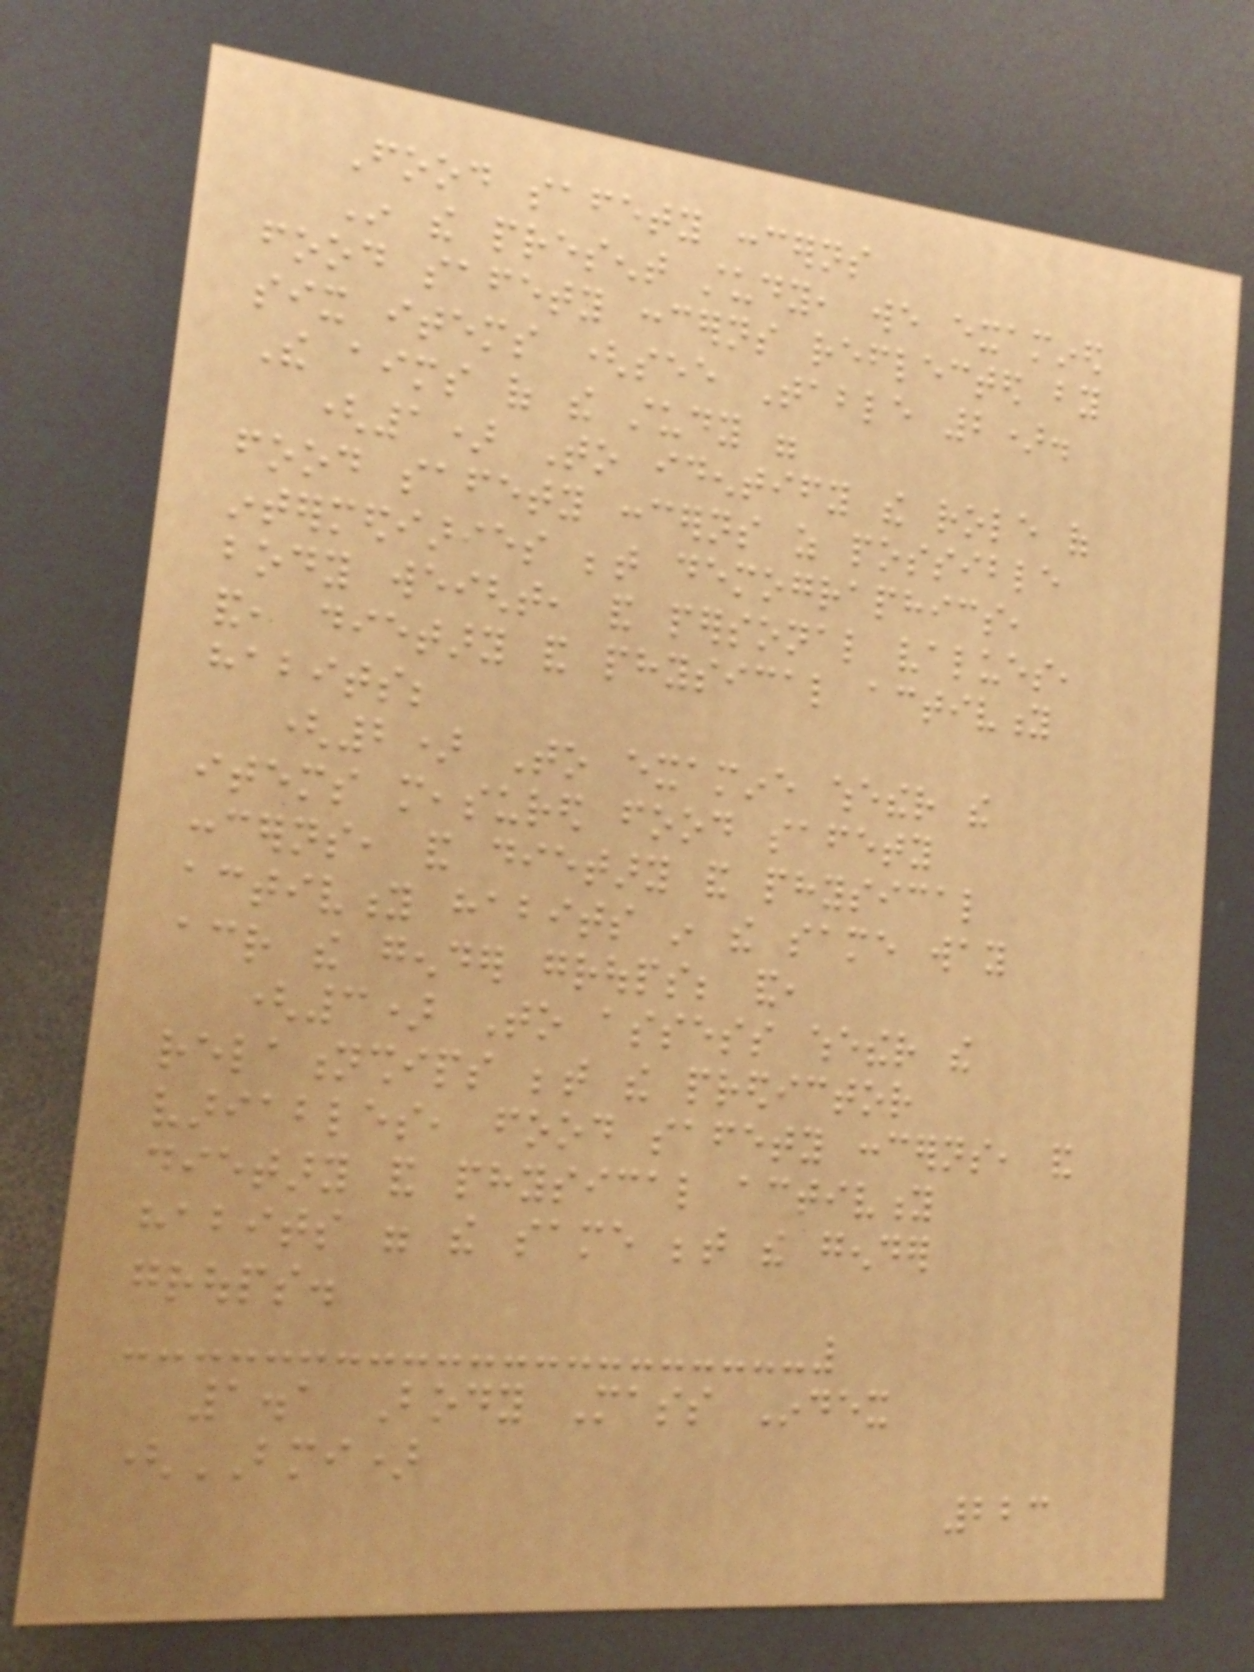Food safety concerns
In the present study, we examined
food safety concerns reflected by
six items (see Table 2).
The aims of the study were
(1) To identify the role of
food safety concerns as possible
intermediaries between demographics,
body weight, and personal values,
and, dietary and physical activity
habits;
(2) To examine whether the
items measured food safety
concerns, and dietary and physical
activity habits in the same way
across the gender groups; and,
(3) To assess whether the
relationships between the predictor
variables, food safety concerns, and
dietary and physical activity
habits were the same between the gender
groups.
1.1 Body Mass Index
(BMI)
223
